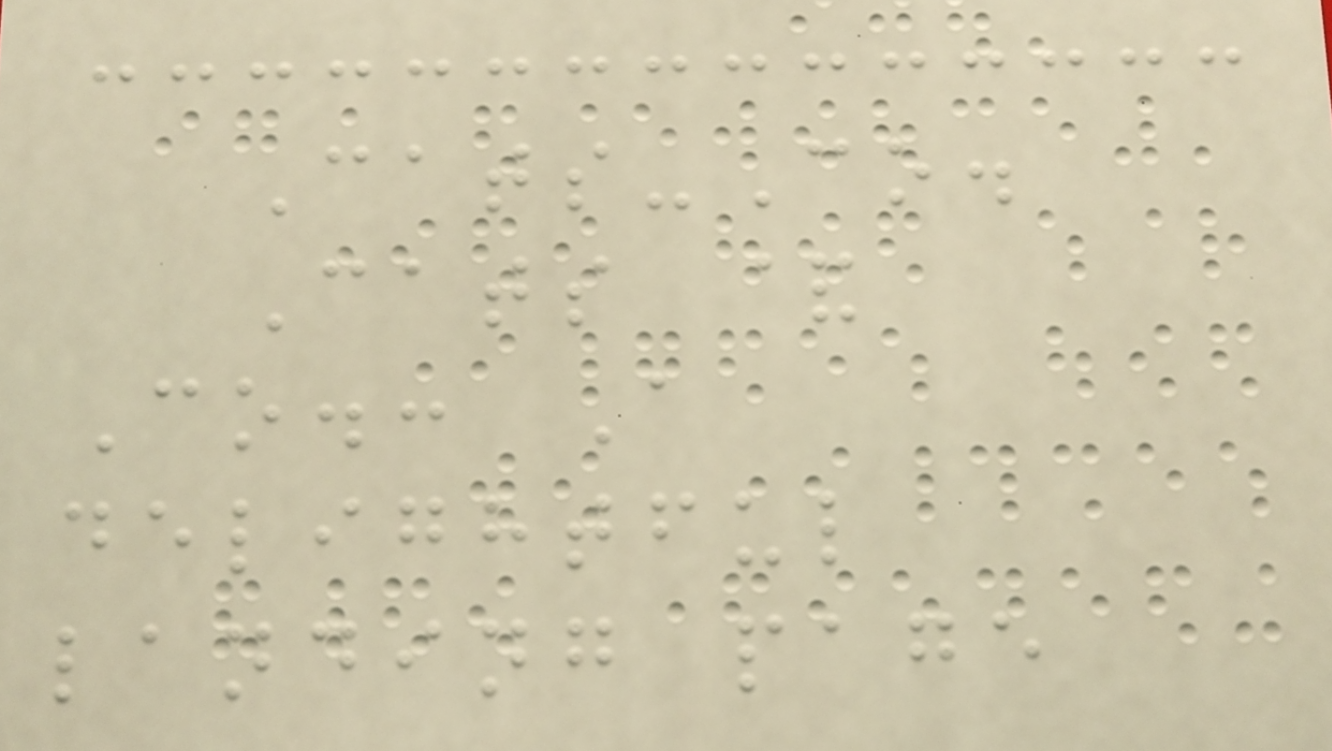Cats-Co.
Cats &
Co.: A
delightful
landing page
